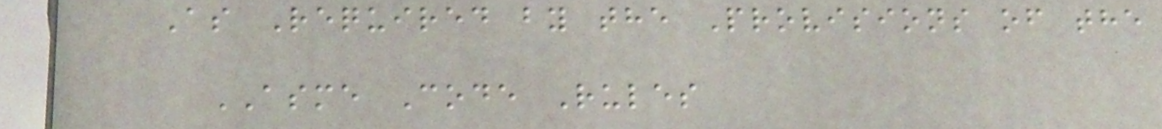As Required by the Provisions of the
ASME Code Rules
